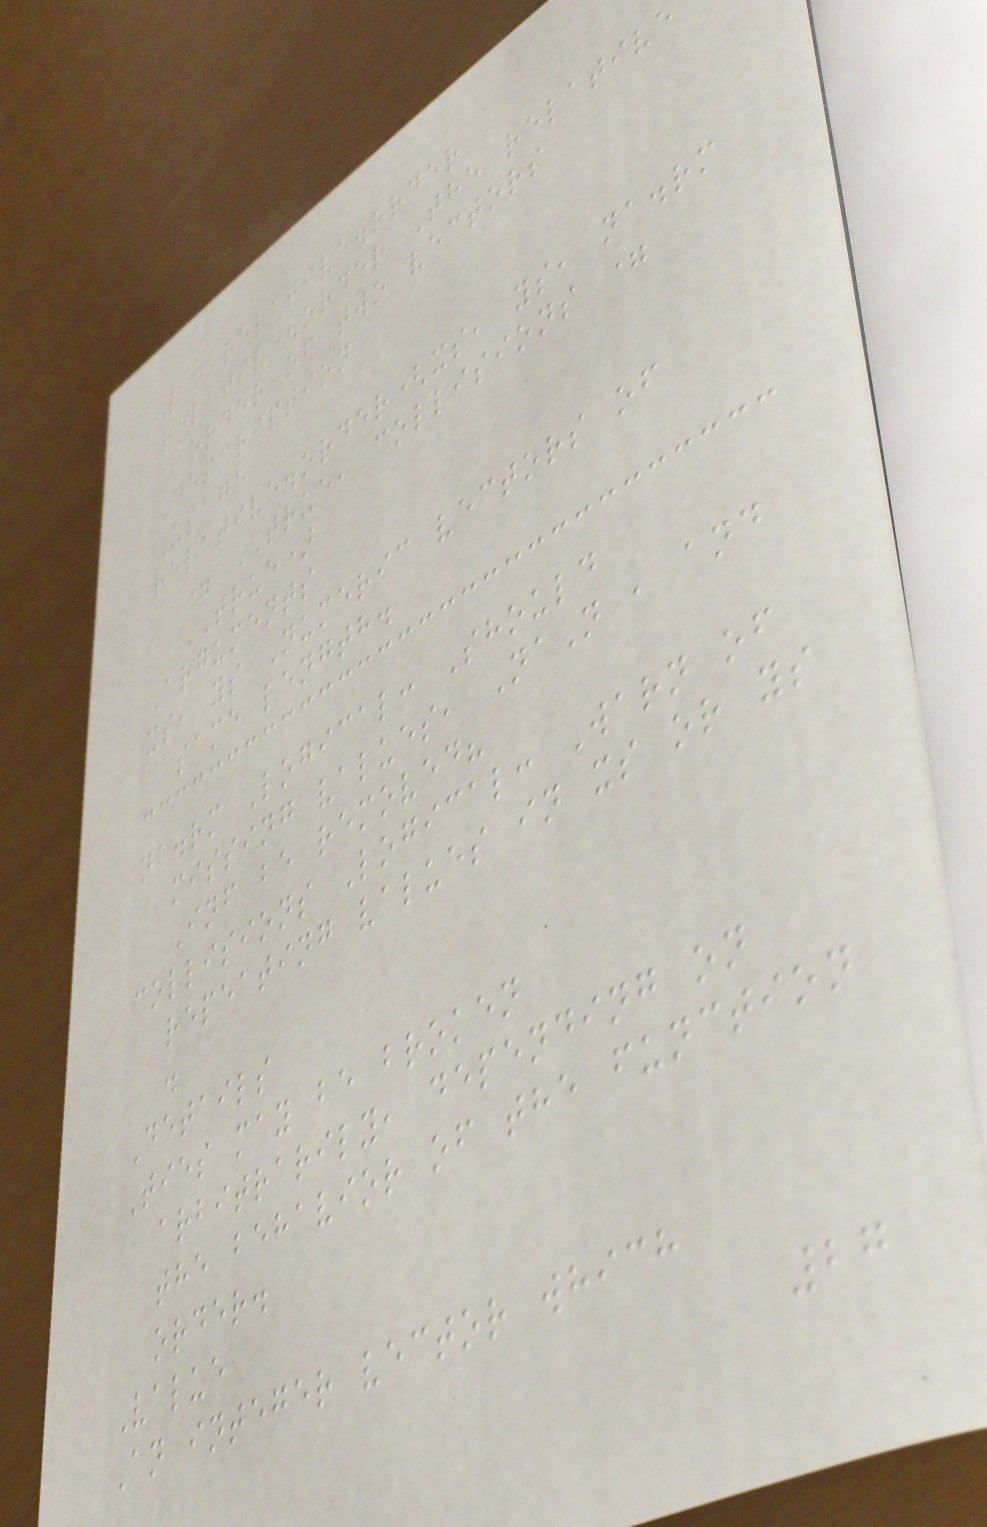14 relative.order
relative.order The relative
order of two vectors
Description
Usage
relative.order(xs, ys, na.rm
= TRUE, collisions =
TRUE)
Arguments
xs, ys Numeric vectors of
same length.
na.rm Logical: Should
missing values, NaN , and
Inf be removed?
collisions Logical: Warn of
repeating values in xs or ys
.
Details
Ties may be broken
arbitrarily, depending on
the behavior of the function
order.
Value
An integer vector which
27
